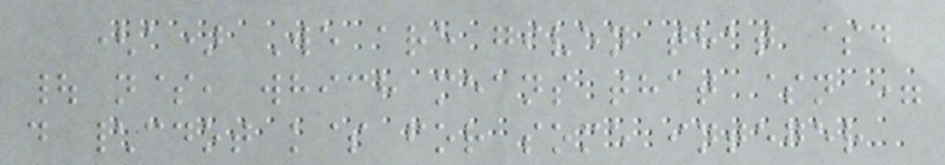(a) We are given that $d
| n$, which means that $n =
d \cdot k$ for some integer
